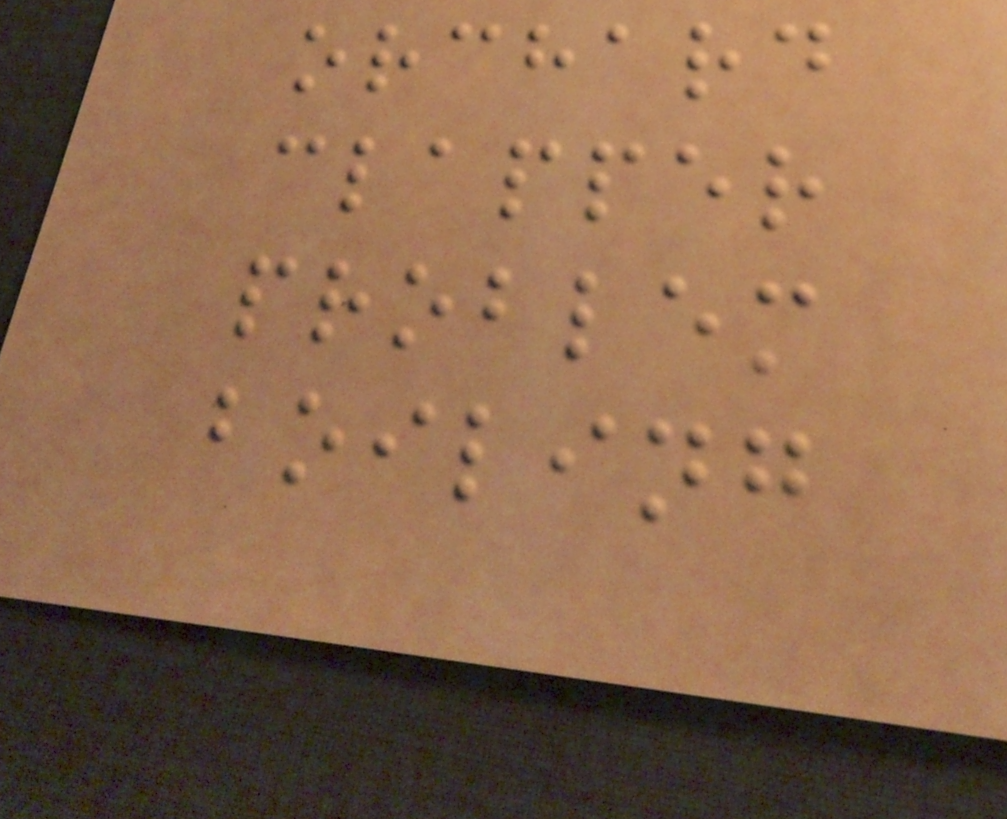orchard
clapper
problem
boiling
